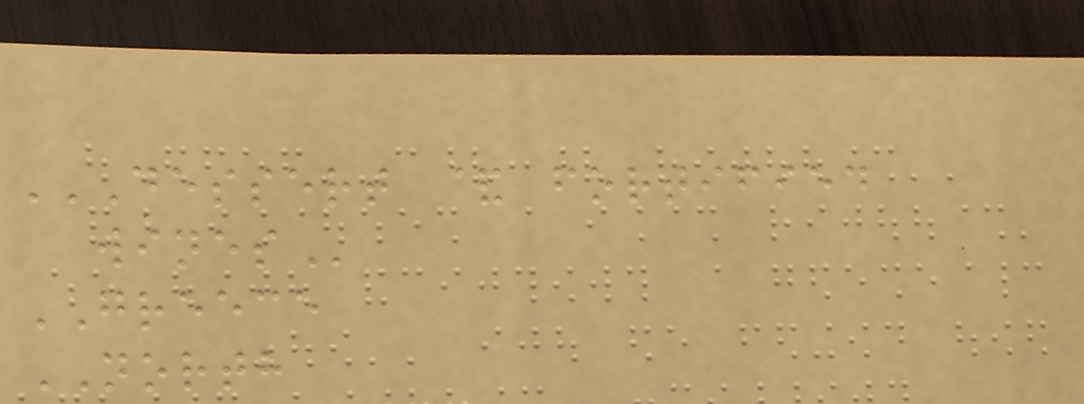DESSERT & FORTIFIED
WINES
GREECE
NORTH
